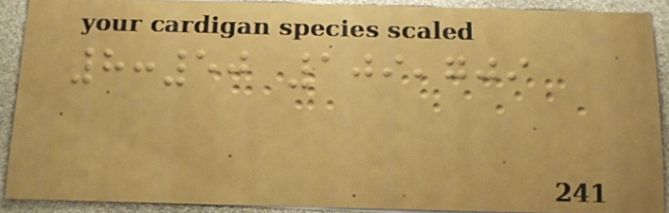8:50 109,709
